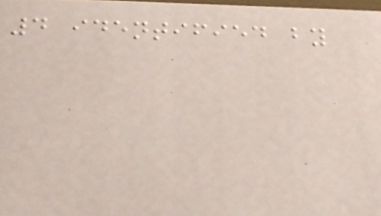4 identified by
